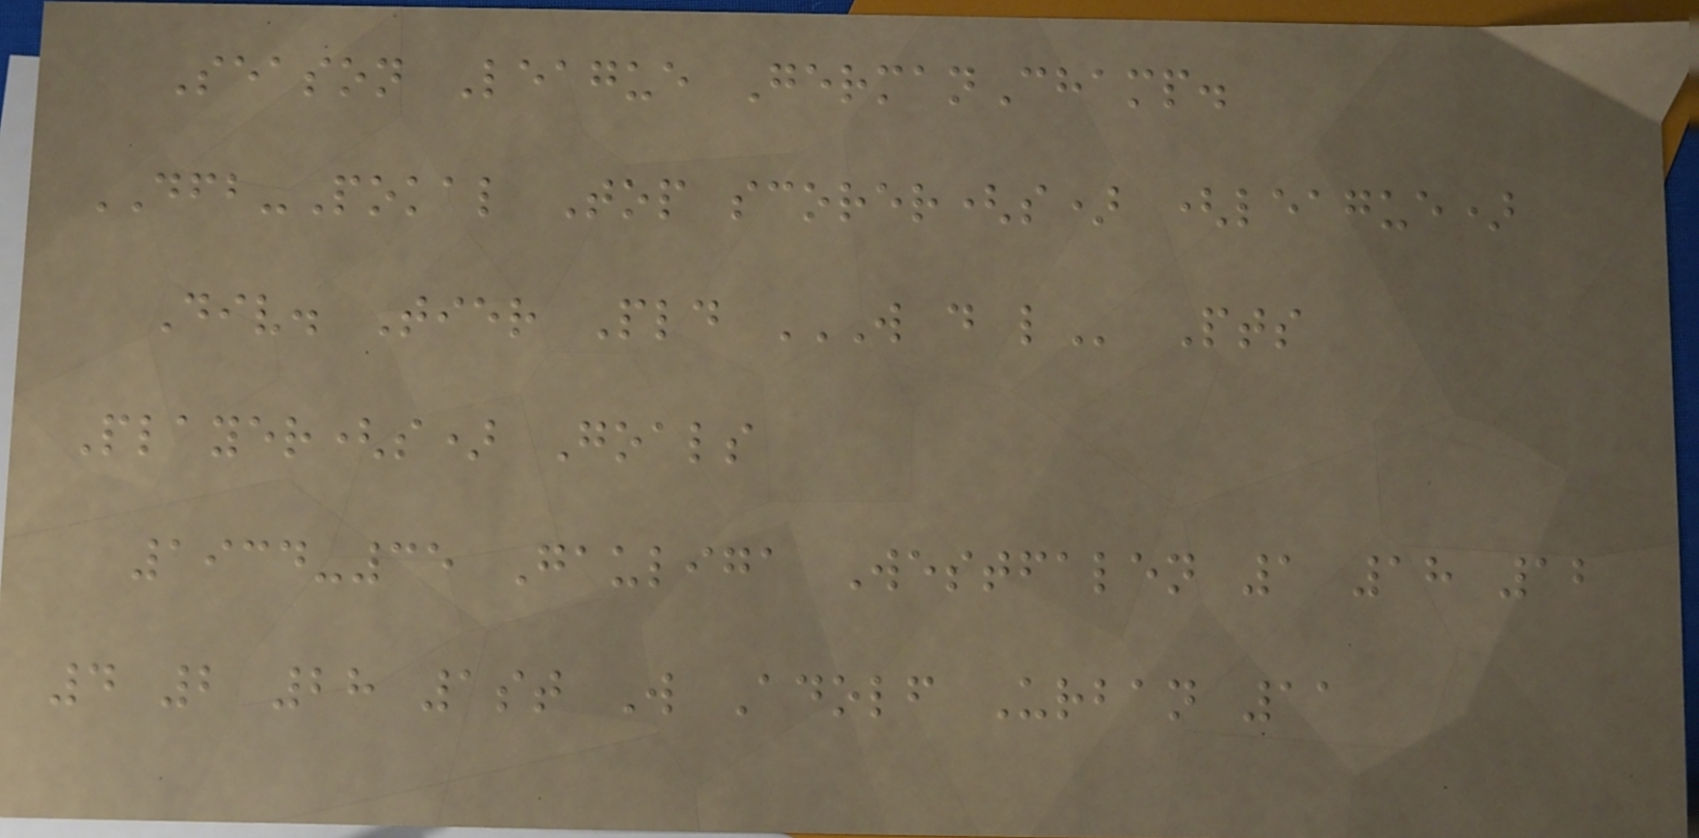Season League GermanChamp.
DFB-Pokal Top scorer(s) (league)
Div. Tier Pld W D L Pts
Player(s) Goals
1934-35 Gauliga Westfalen 1 18 12
4 2 28 1st W Adolf Urban 11
